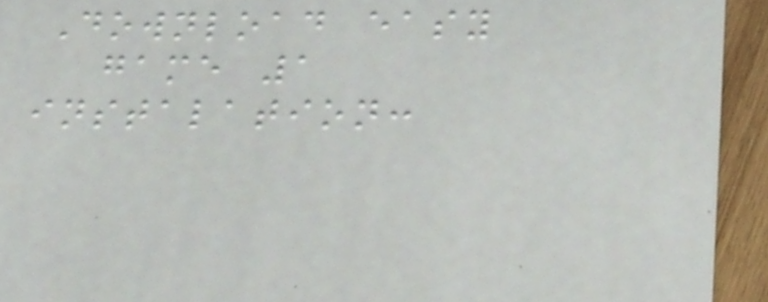Download easy
game 1
instalation:
